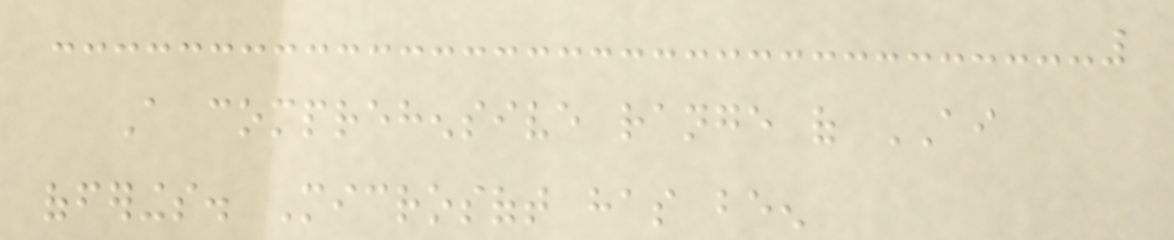A comprehensive range of AI
offerings. Microsoft has been
